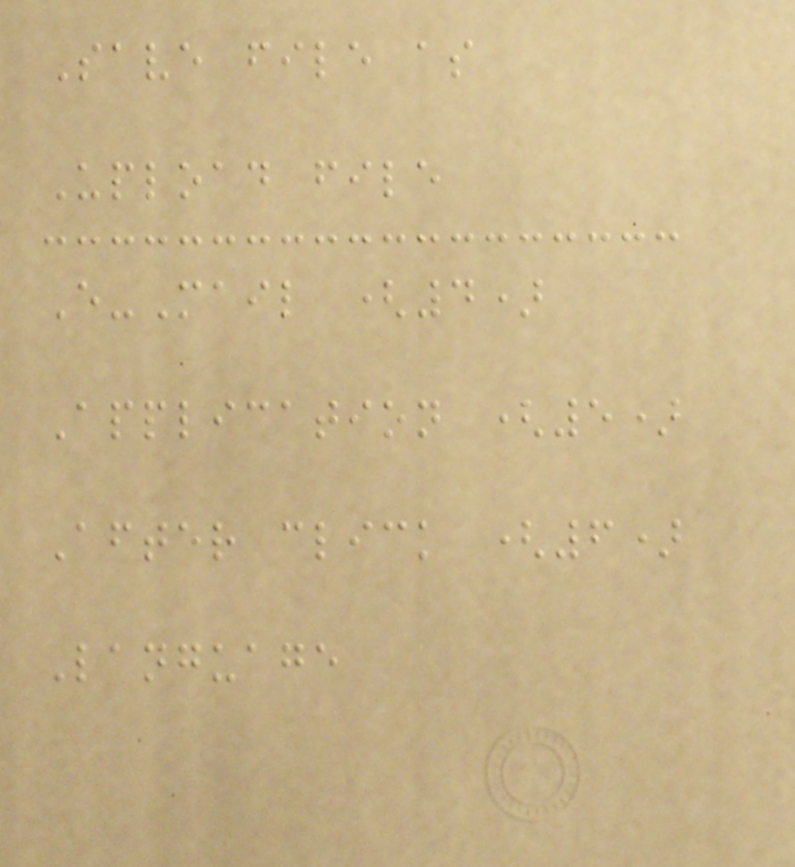Save file as
Upload file
E-Mail (4)
Application (5)
After click (6)
Language
